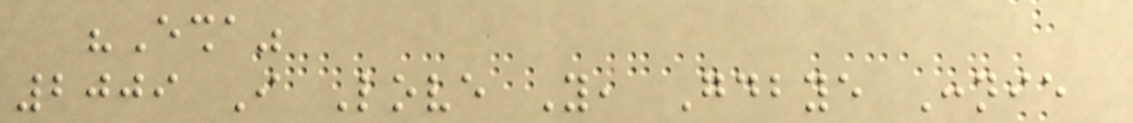"Esha"
2009 I Love You, Goodbye Connie
